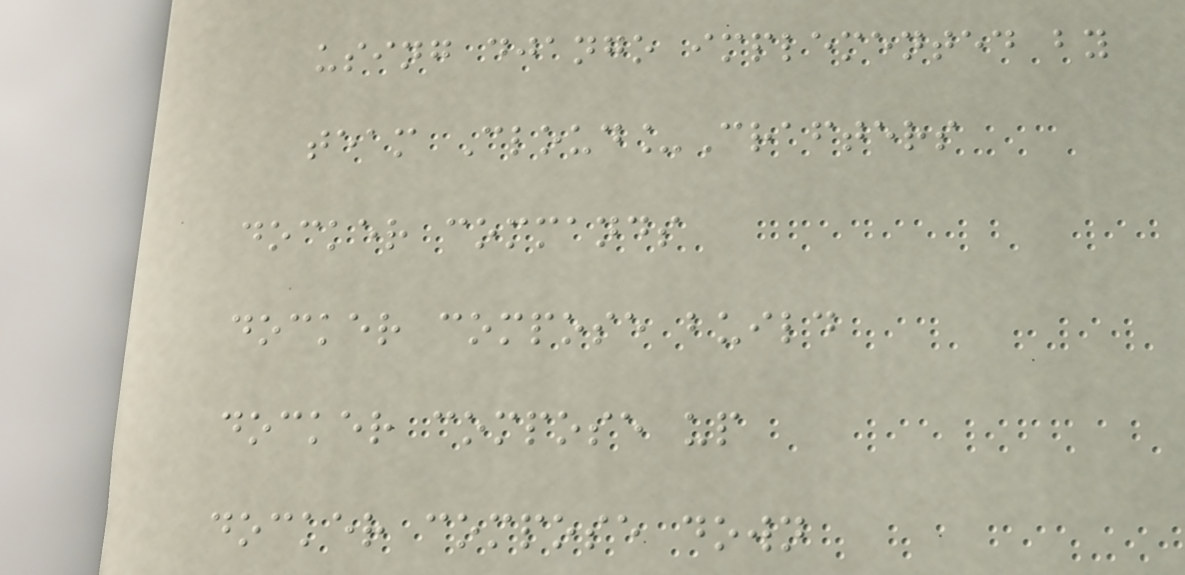using django implemented by
team Cloud_Crafters
docker commands
docker compose build
docker compose up
docker compose down
